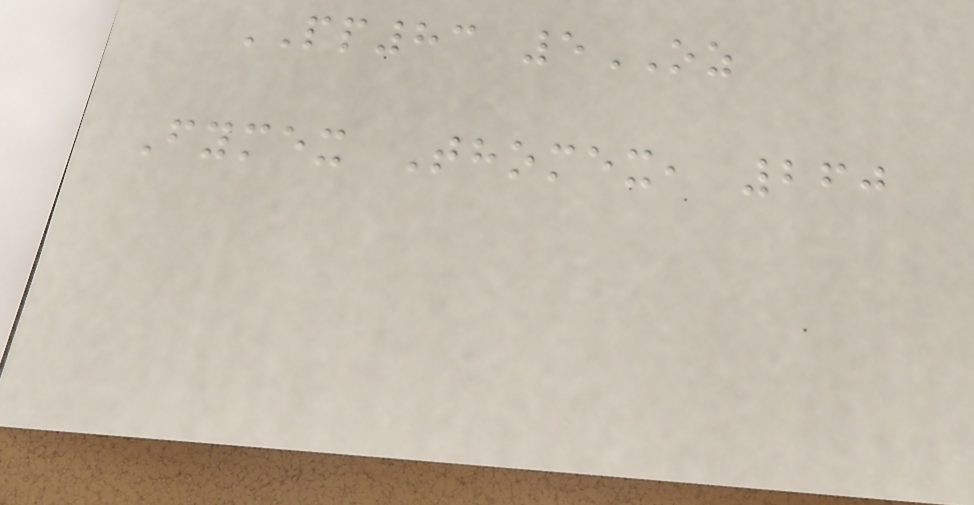PP83 5OZ
Fymex Thomex, 260
